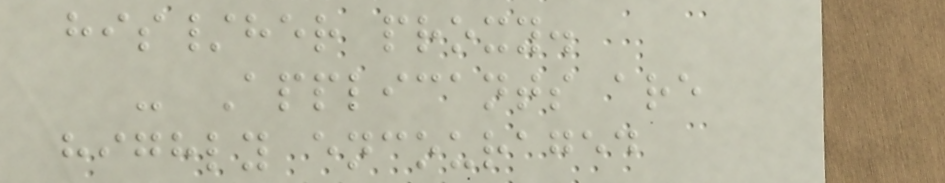his/her proxy.
- Applicants are
highly encouraged
